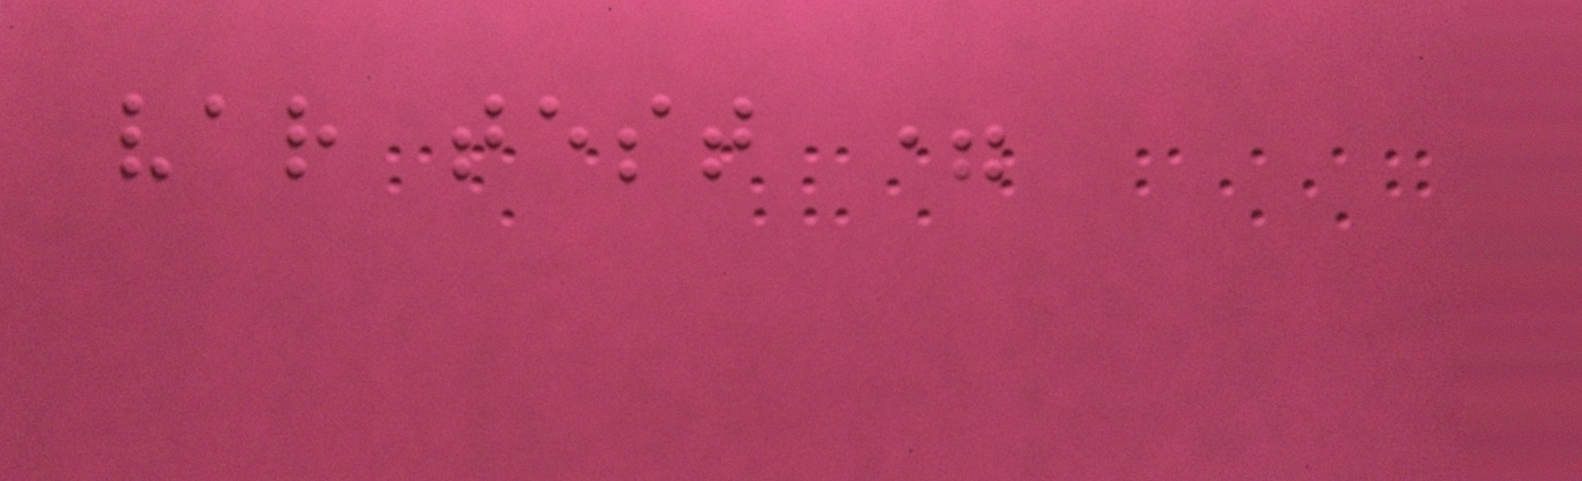var test =
